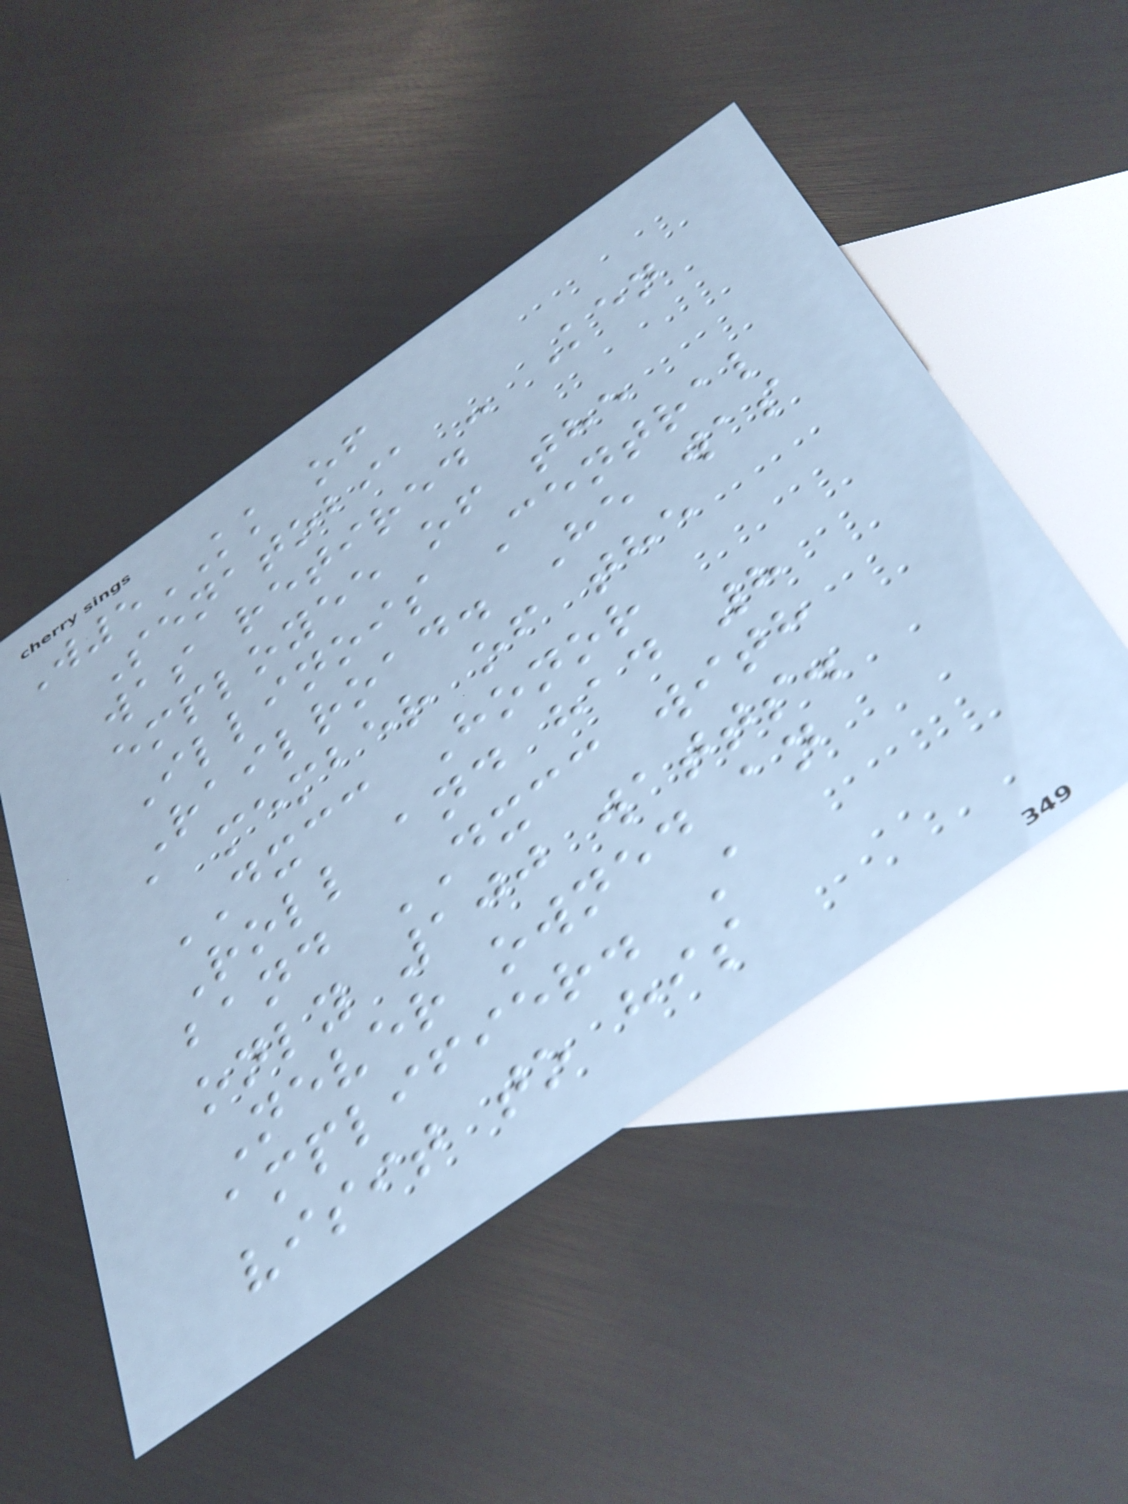W5KK of
Senatobia - Ken
was retired
employee of the
Illinois Central
Railroad. He was
a member of the
DXCC Honor
Roll and had 8
band DXCC with
only 100 watts.
Never owned an
amplifier. A
visit to his
